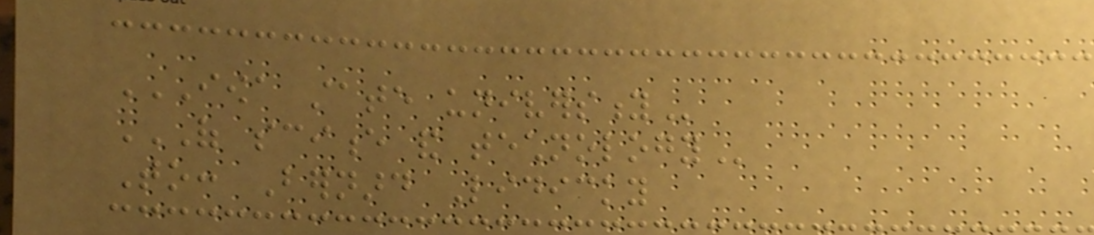IOWA STATE UNIVERSITY
OF SCIENCE AND TECHNOLOGY
To: Bernard Lidicky
